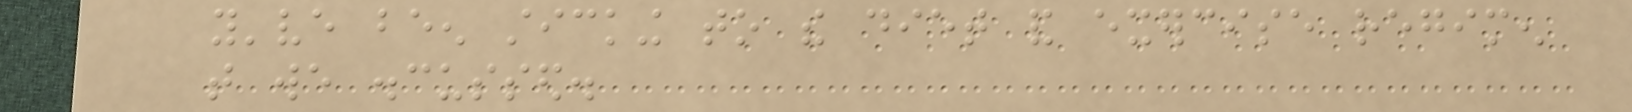you've been sticking to the diet and exercise regimen
that we discussed.
